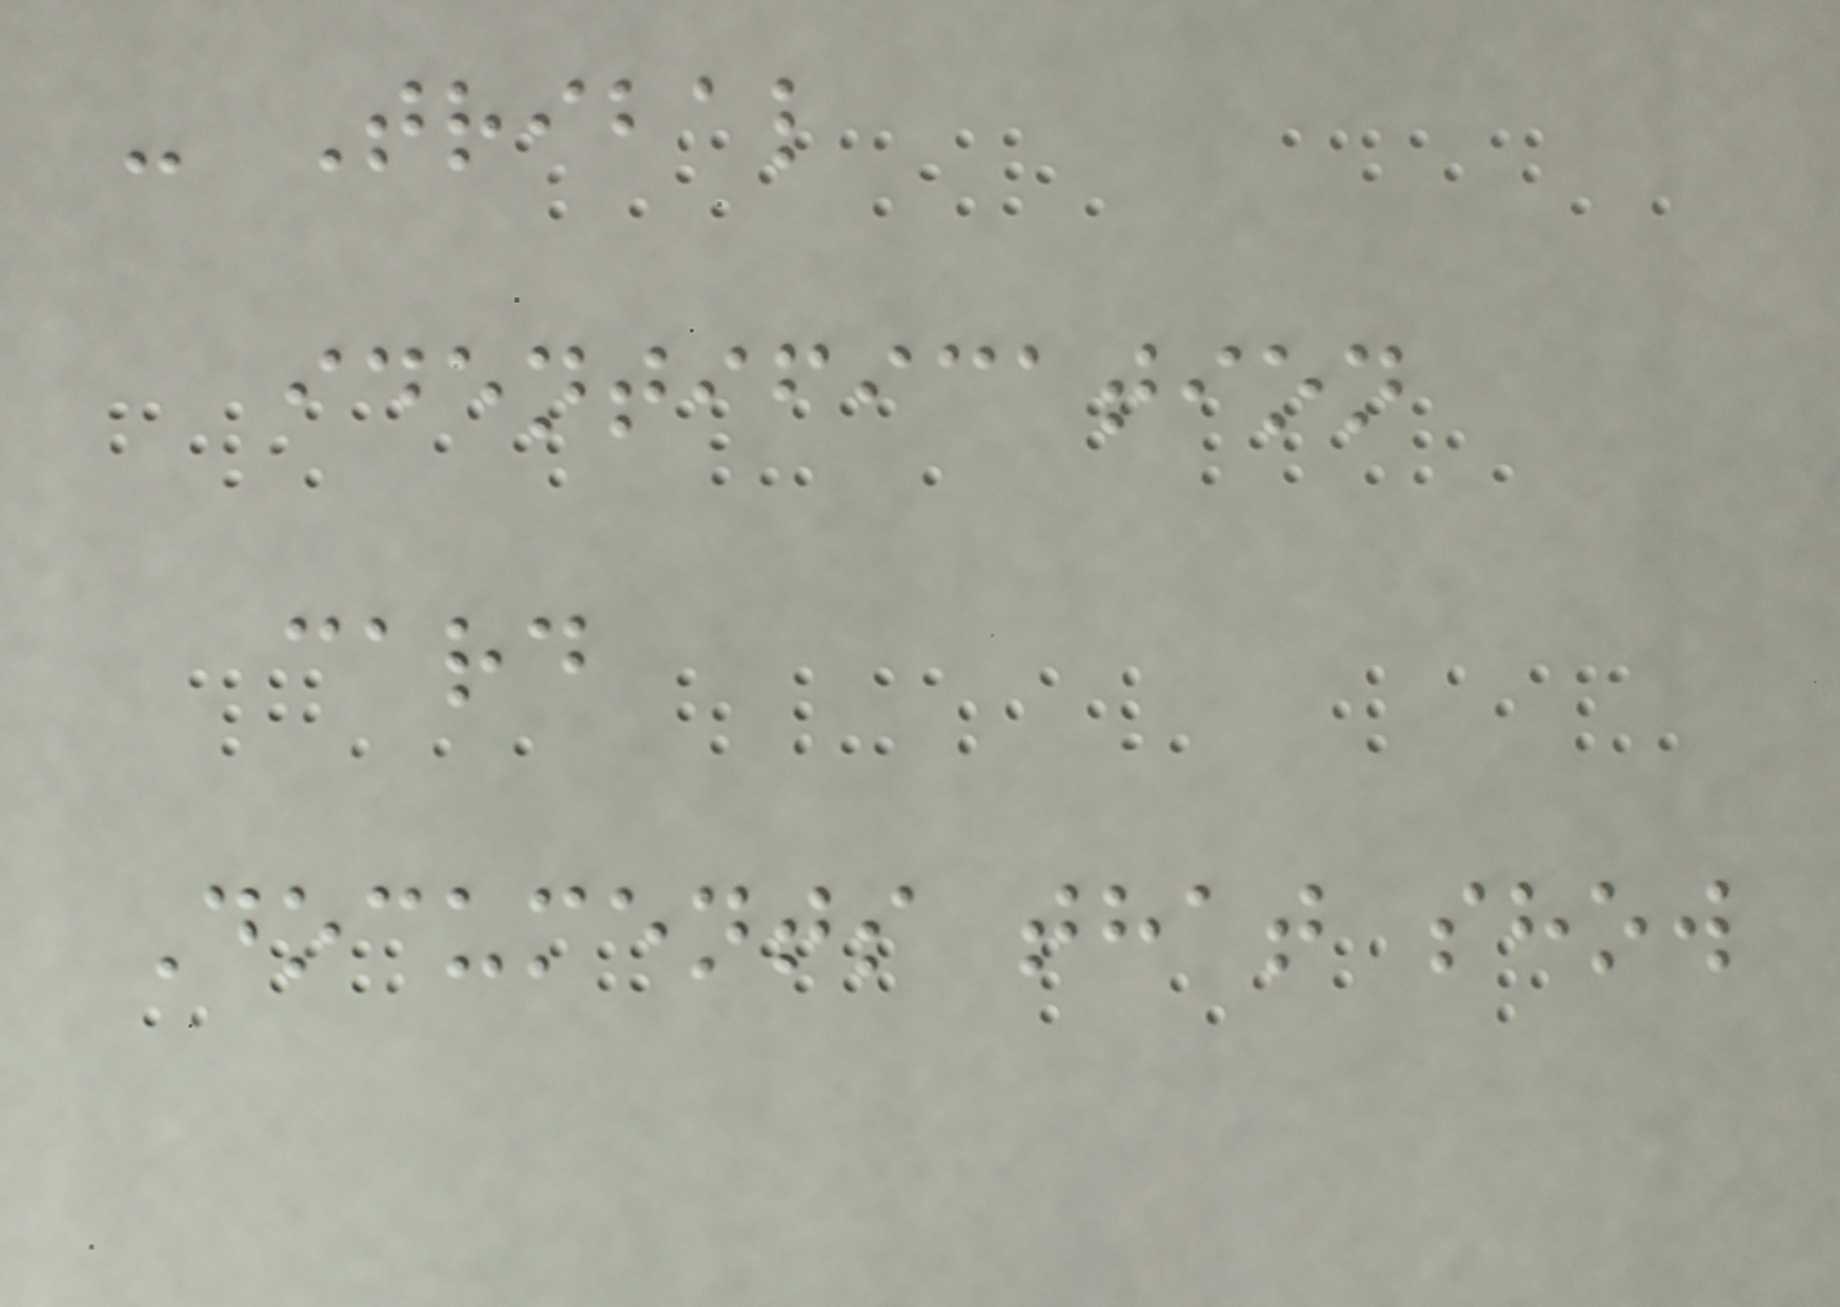- Tribal
identification
card
Documents that show
